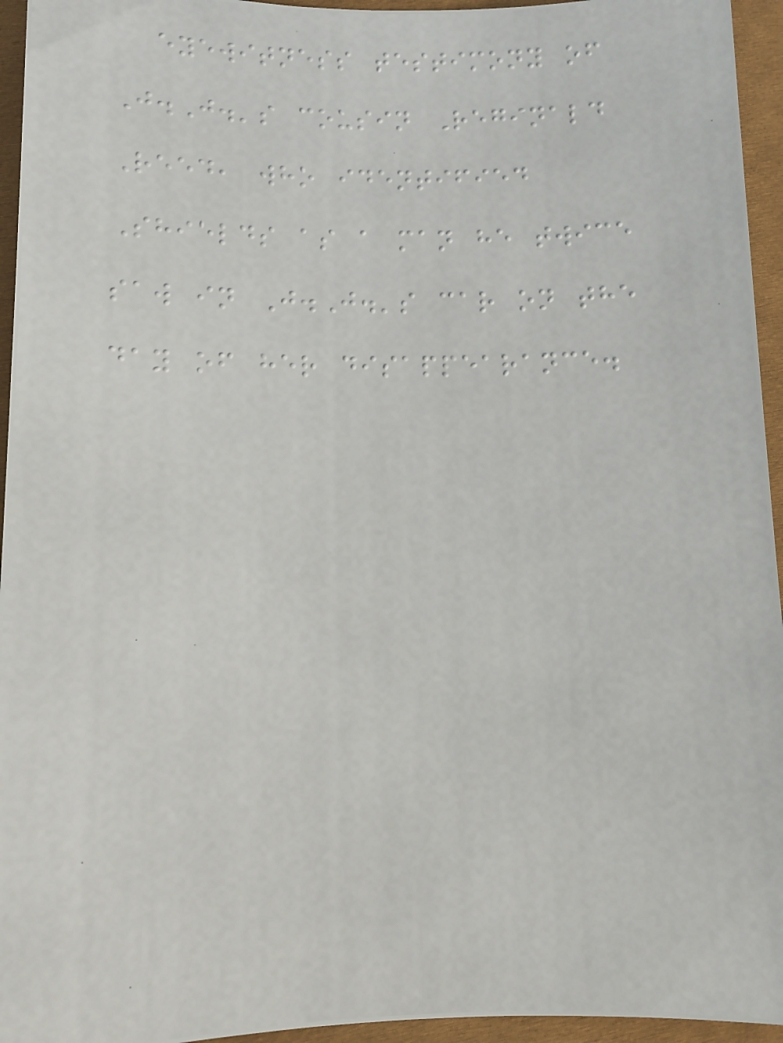eyewitness testimony of
J.J.'s cousin Reginald
Reed, who identified
Shields as a man he twice
saw in J.J.'s car on the
day of her disappearance.
